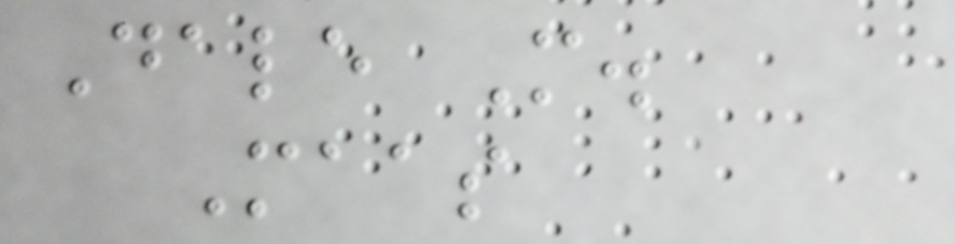Dale M.
Maas
